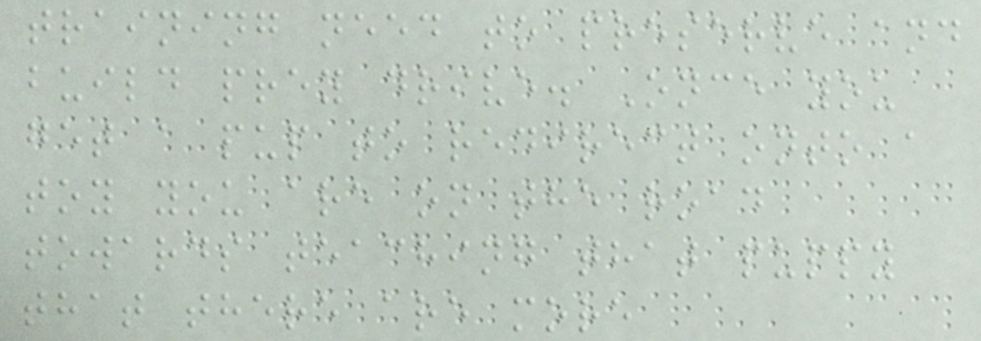training need to preserve and
build prey drive. Once you
get a pup to redirect onto a
toy you are on the road
towards teaching that puppy
that there are more
